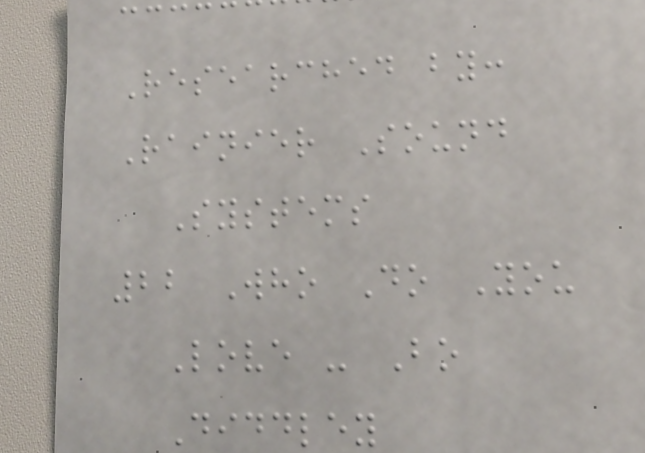Researched by:
Rainier Sound
Systems
22 Who Do You
Love - Bo
Diddley
